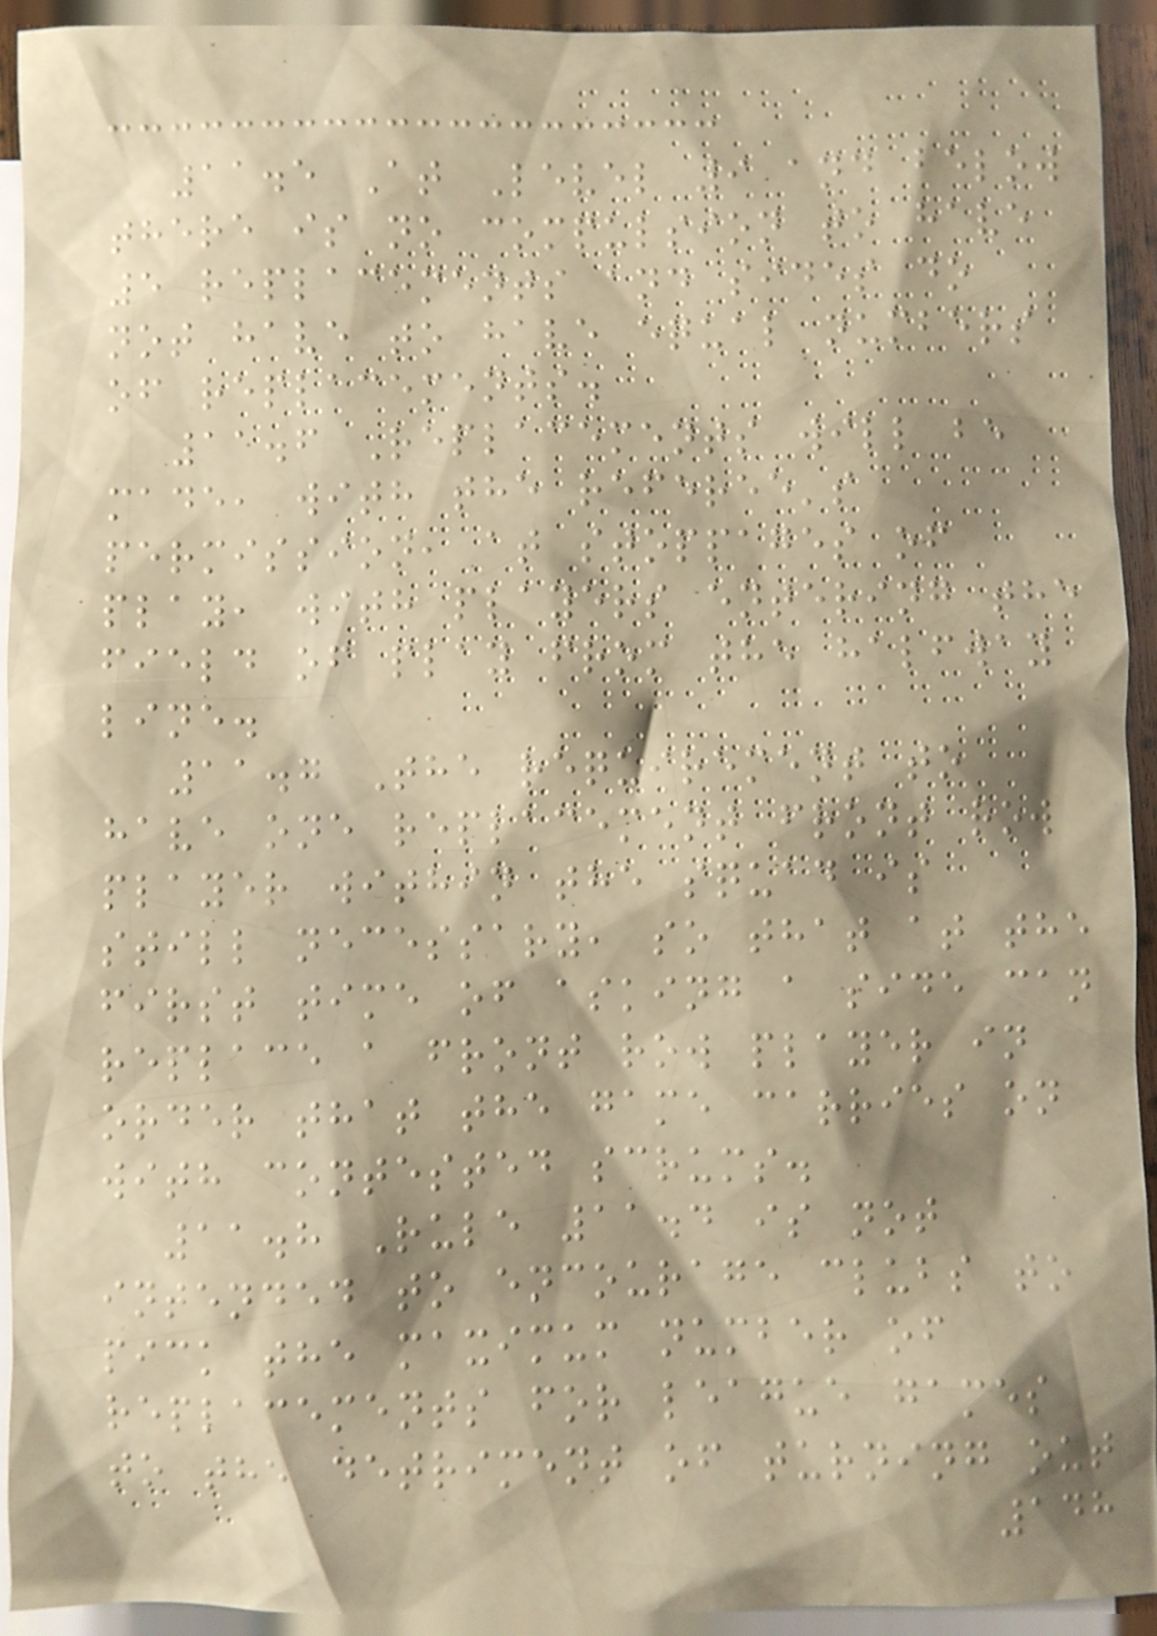11.5 At Level 9 and below
there is no compulsion to have
5 replacements and sides do
not have to have equal numbers
of replacements.
11.6 Replacements will be
made, with the referee's
permission, at stoppages of
play, with players entering the
field of play from the halfway
line.
11.7 The requirement to
have one replacement front row
player within the squad is
still necessary, so that at the
first time of asking a side can
replace a front row player in
order that the game carries on
with contested scrums.
11.8 Rule 11.4 is not
intended to encourage clubs to
pick the maximum number of
replacements for league games
to the detriment of turning out
148
